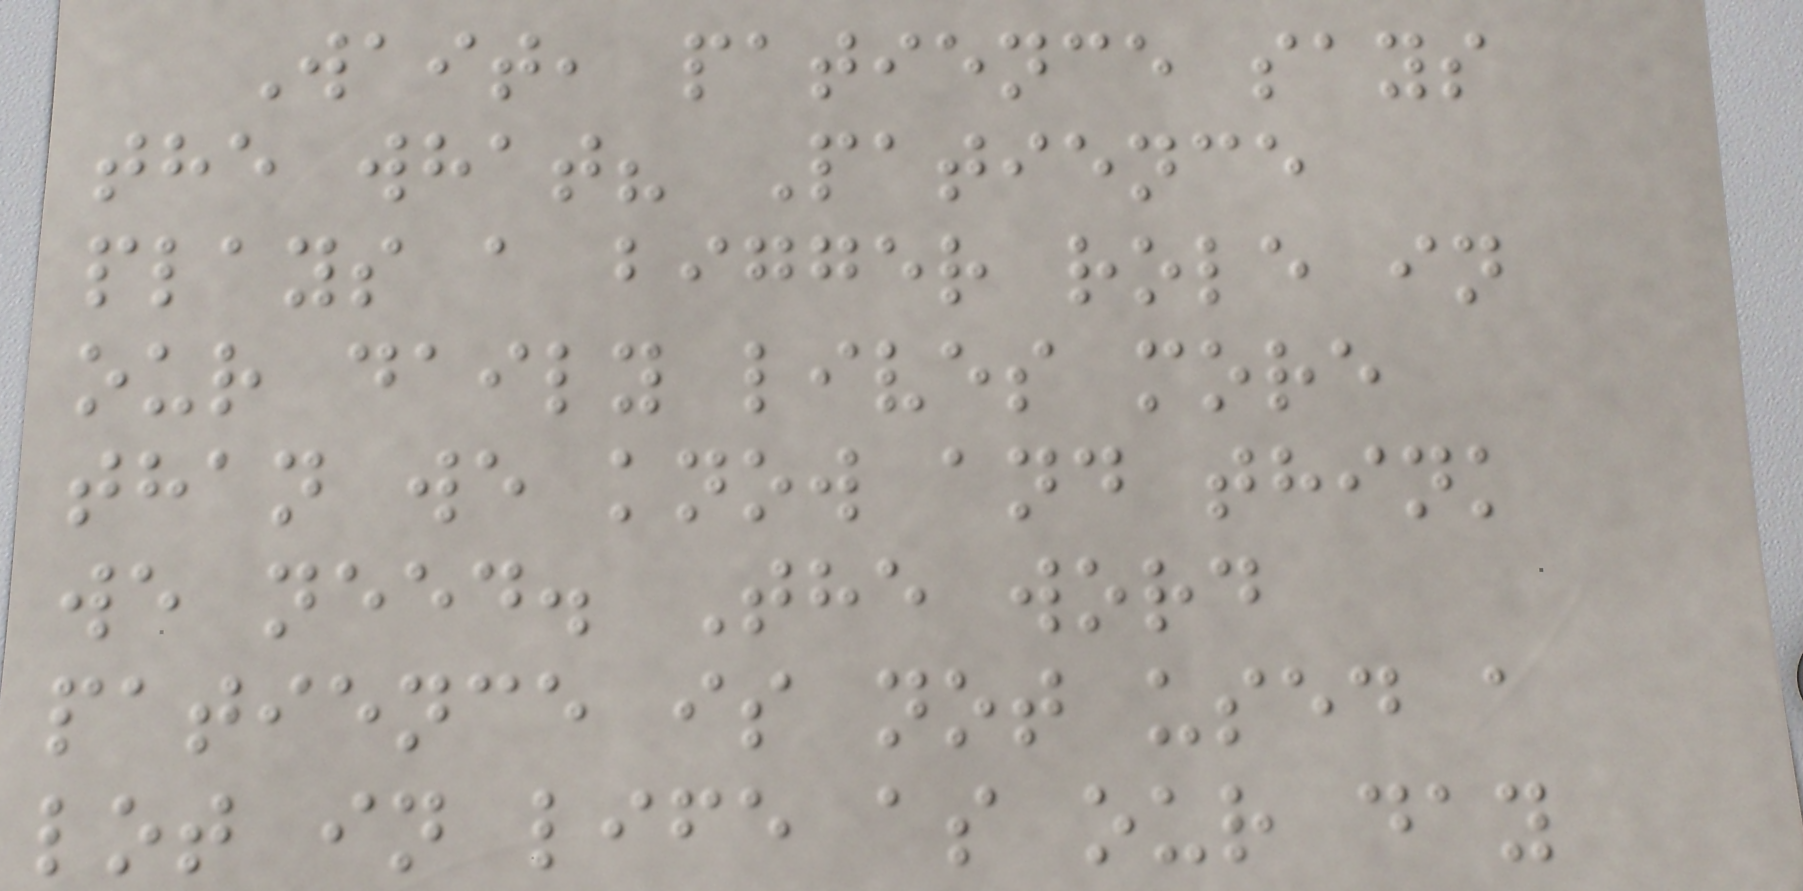Wait, patience says
the what? Patience
plays a bigger role in
our daily lives more
than we know and think
we need. The word
patience is not used a
lot in life as our day
